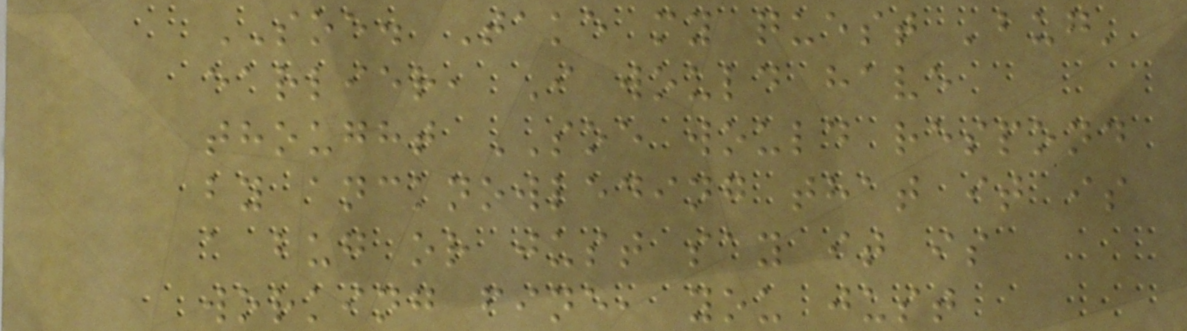SOE. Take my quest 'bug'
earlier, I would have
thought SOE would respond
by ancknowleding that it is
a bug or just say it is
working fine, you just
